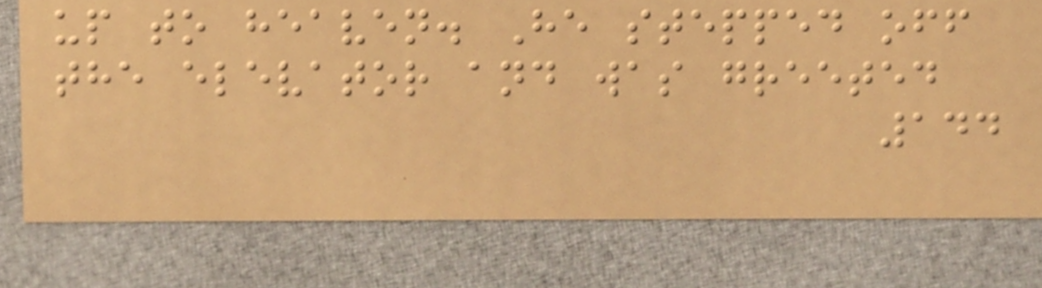up to heaven. He stepped off
the elevator and was greeted
144
